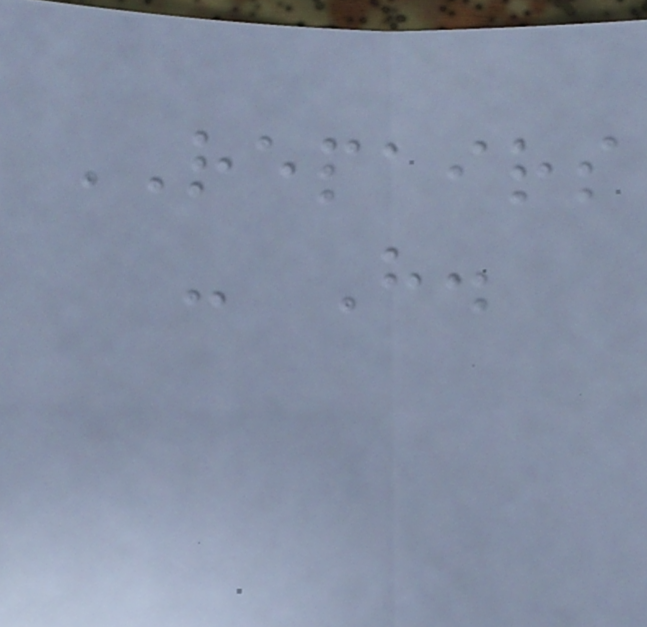REPAIRS
- H.
